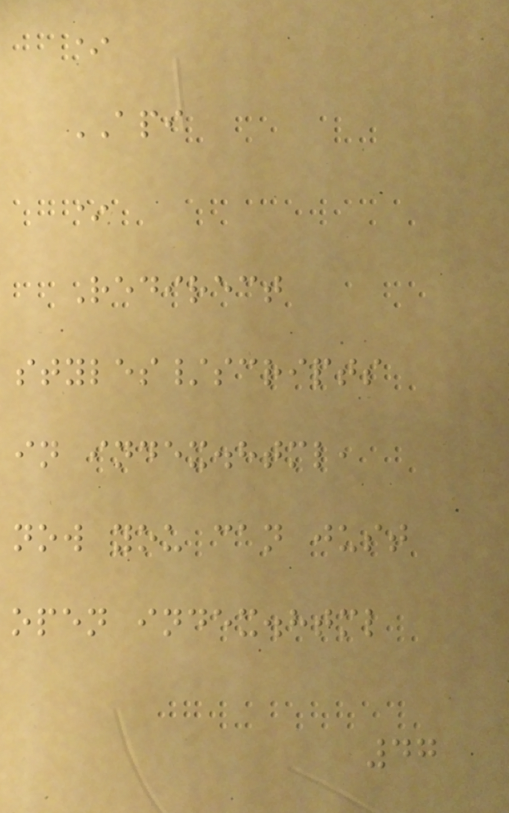*
API
*
Redirect
styles/scripts
in index.html,
now you can just
open index.html
47
